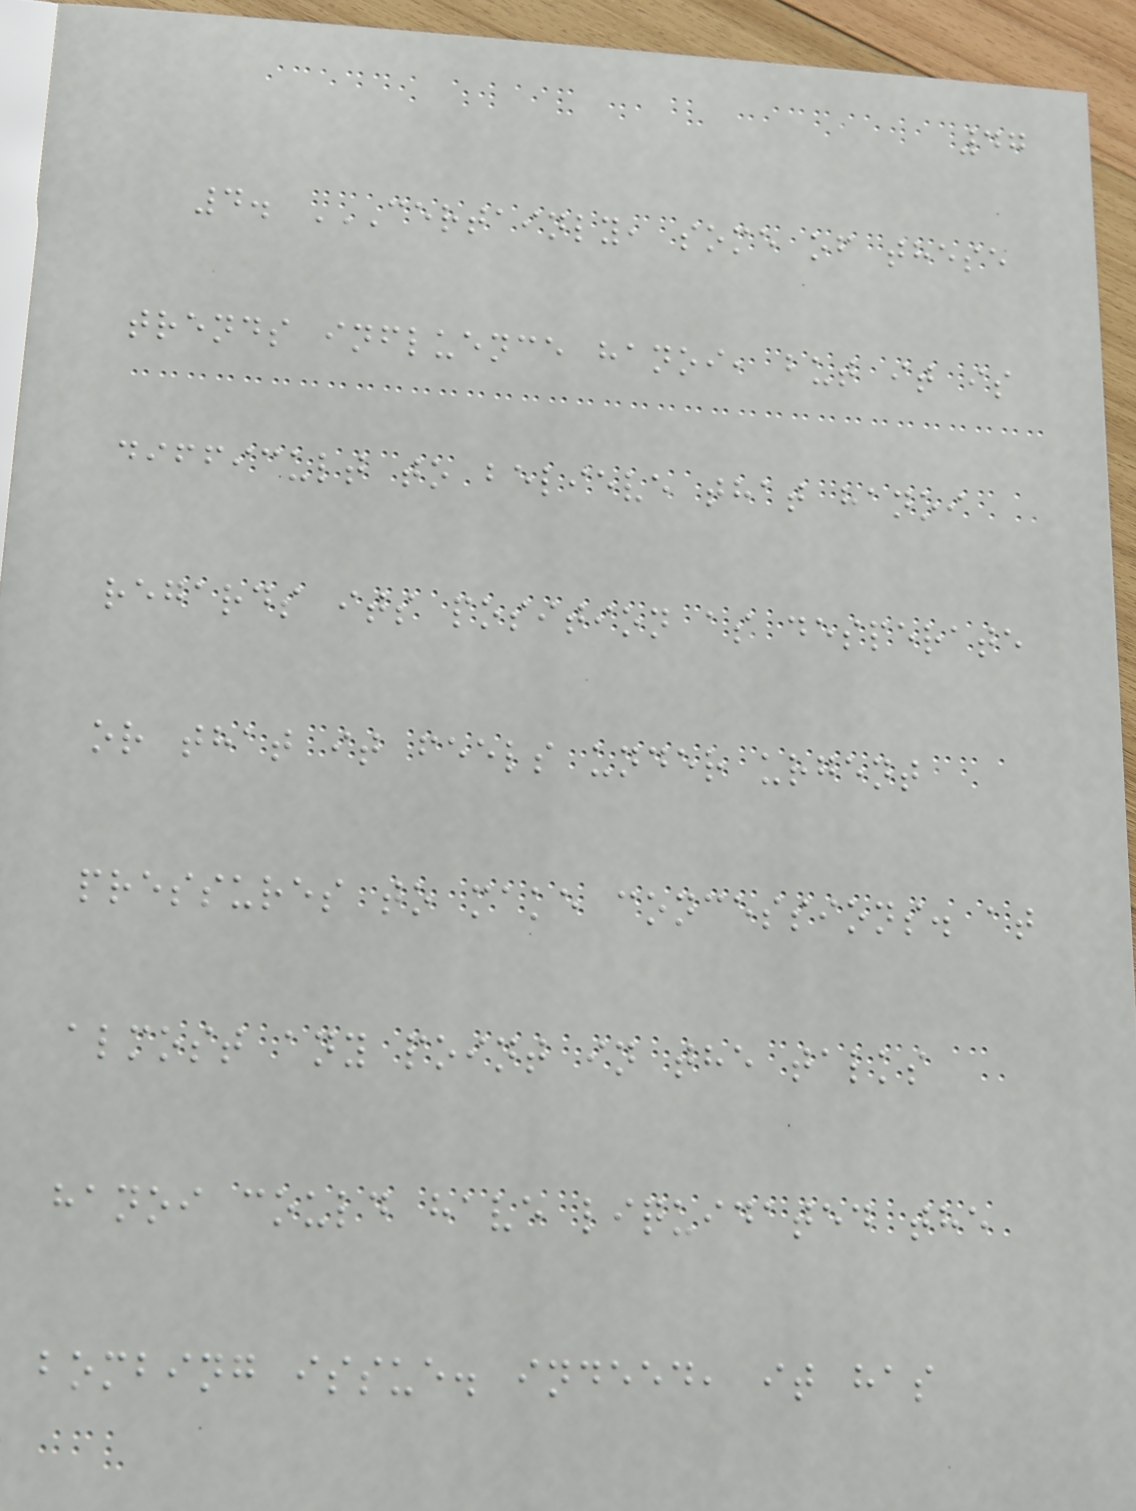47
4. CERTAINLY, SOME OF THESE
TRENDS INFLUENCE HANOI, BUT IT IS
DIFFICULT TO BELIEVE THAT HANOI
REGARDS ITS POSITION AS DESPERATE
OR THAT IT FEELS UNDER URGENT
PRESSURES TO MAKE CONCESSIONS. AT
ALMOST ANY POINT IN THE TALKS
HANOI COULD HAVE LIQUIDATED THE
BOMBING ISSUE. INDEED, IT HAS
